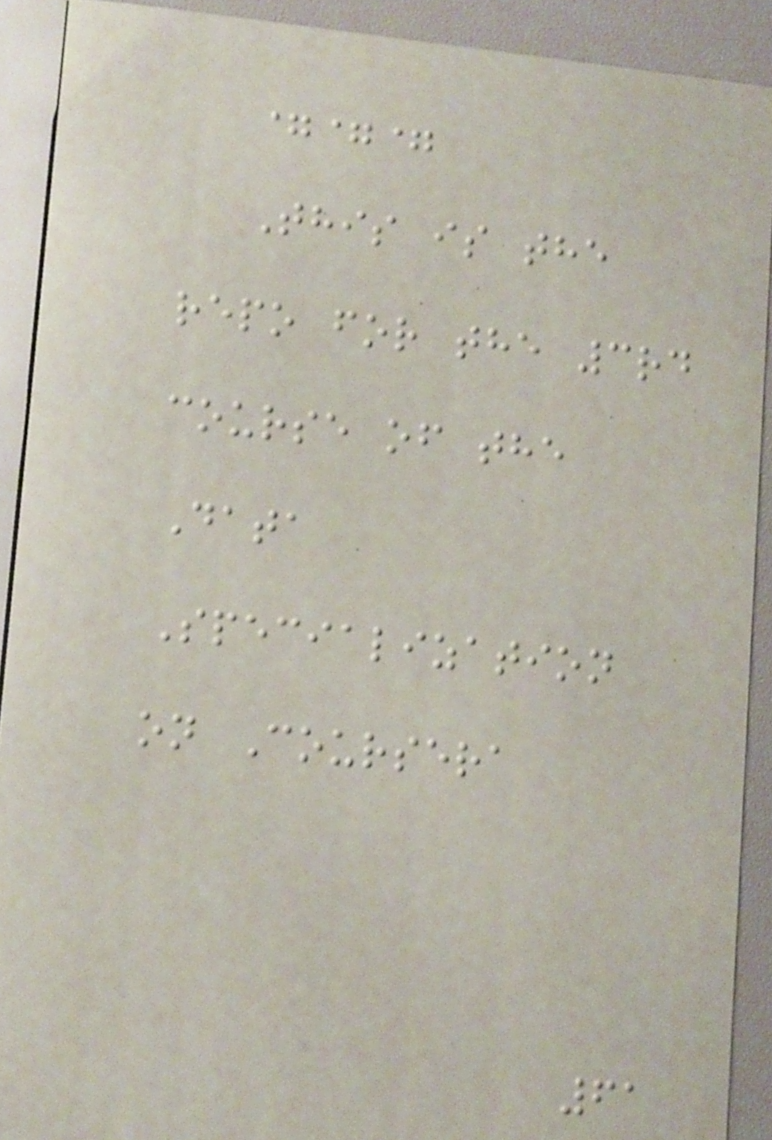===
This is the
repo for the 3rd
course of the
Data
Specialization
on Coursera
61
